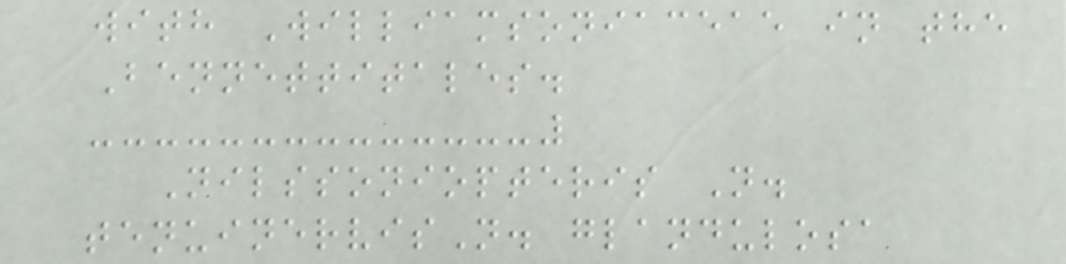with Williamsoniaceae in the
Bennettitales.
Nilssoniopteris N.
tenuinervisN. glandulosa
